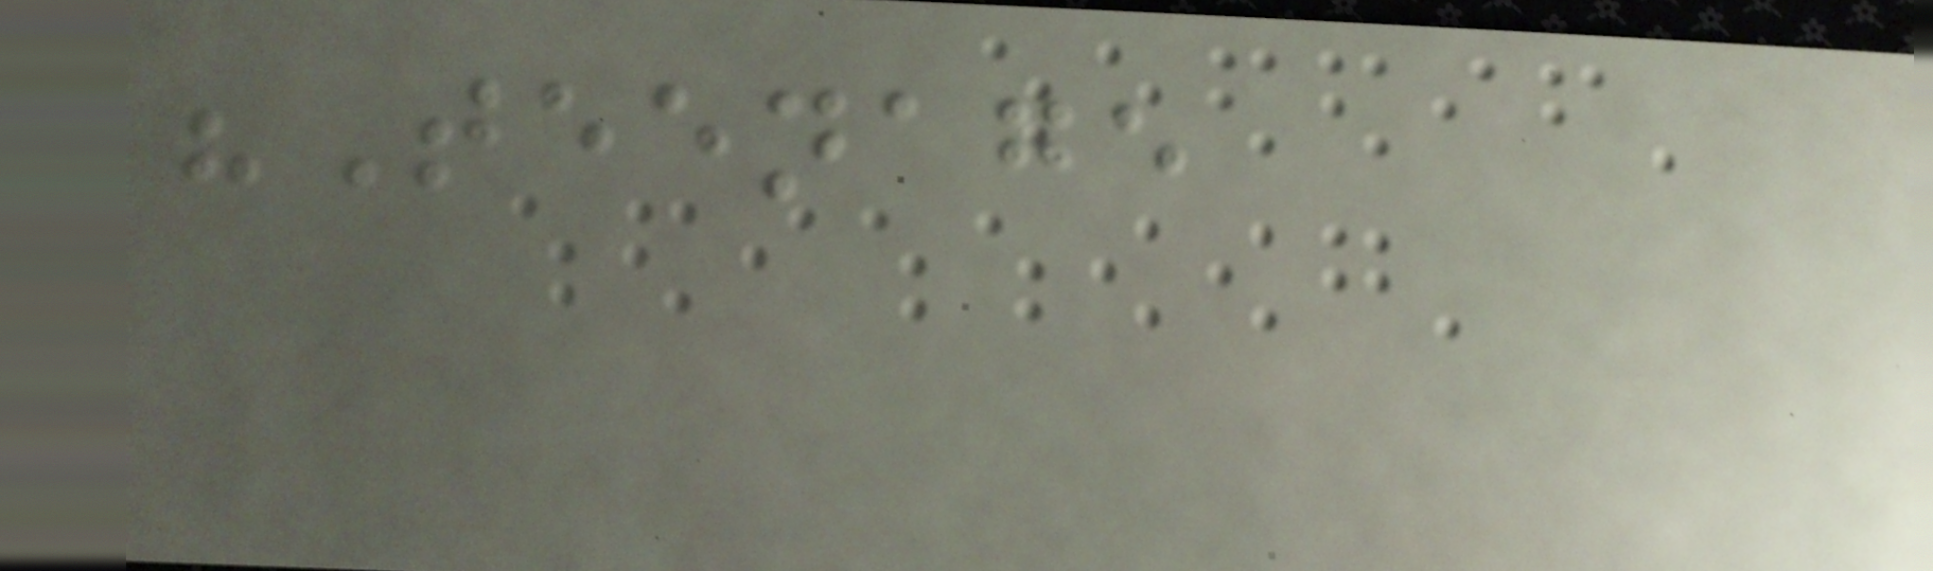"Teenage
